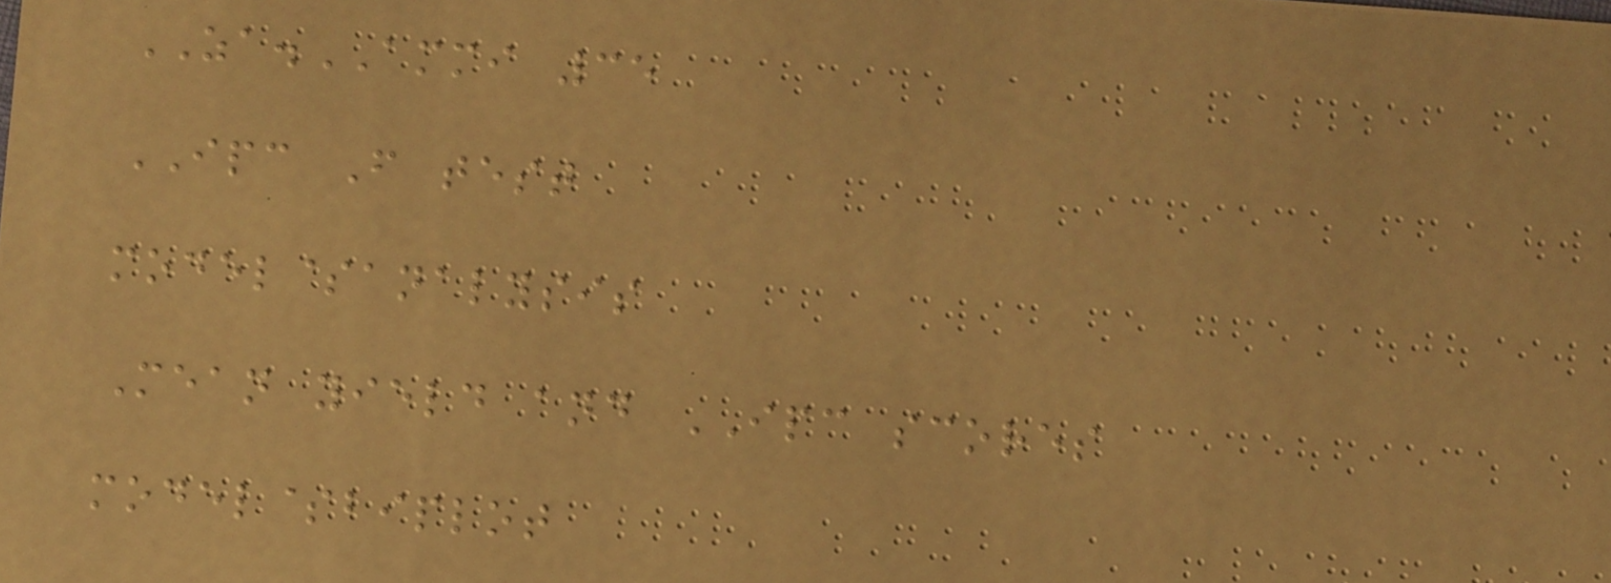ZA.AMMI 35
IPC F test
model$analysis
Mean yield and IPC scores
model$biplot
